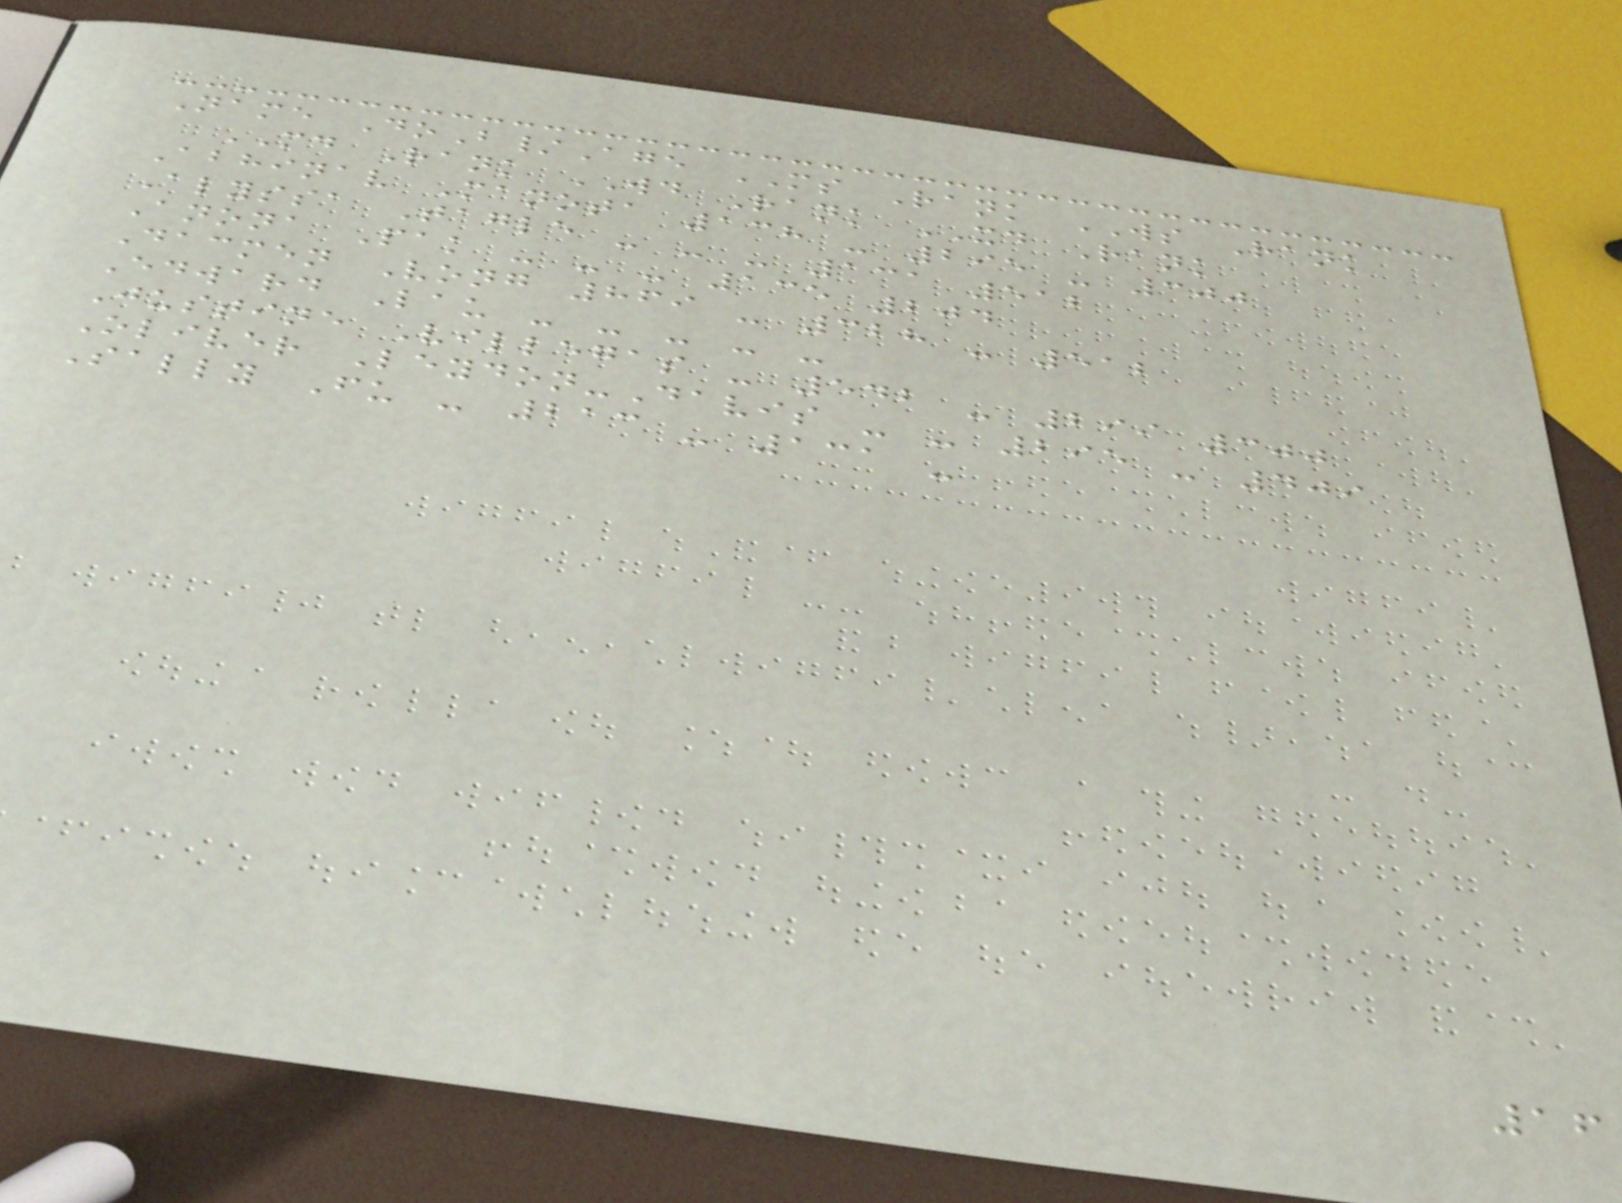Name DoB/Age MS Rank WS Rank
MD Rank WD Rank XD Rank
Abhinav Manota 138 - 295 - 300
Alyssa Tagle - - - 131 512
Anona Pak - - - 135 204
Dacmen Vong 869 - 328 - 512
Edward Lau - - - - -
Justine Villegas - 542 - 299 300
Oliver Leydon-Davis - - 295 - 409
Sally Fu - 213 - 131 -
16
